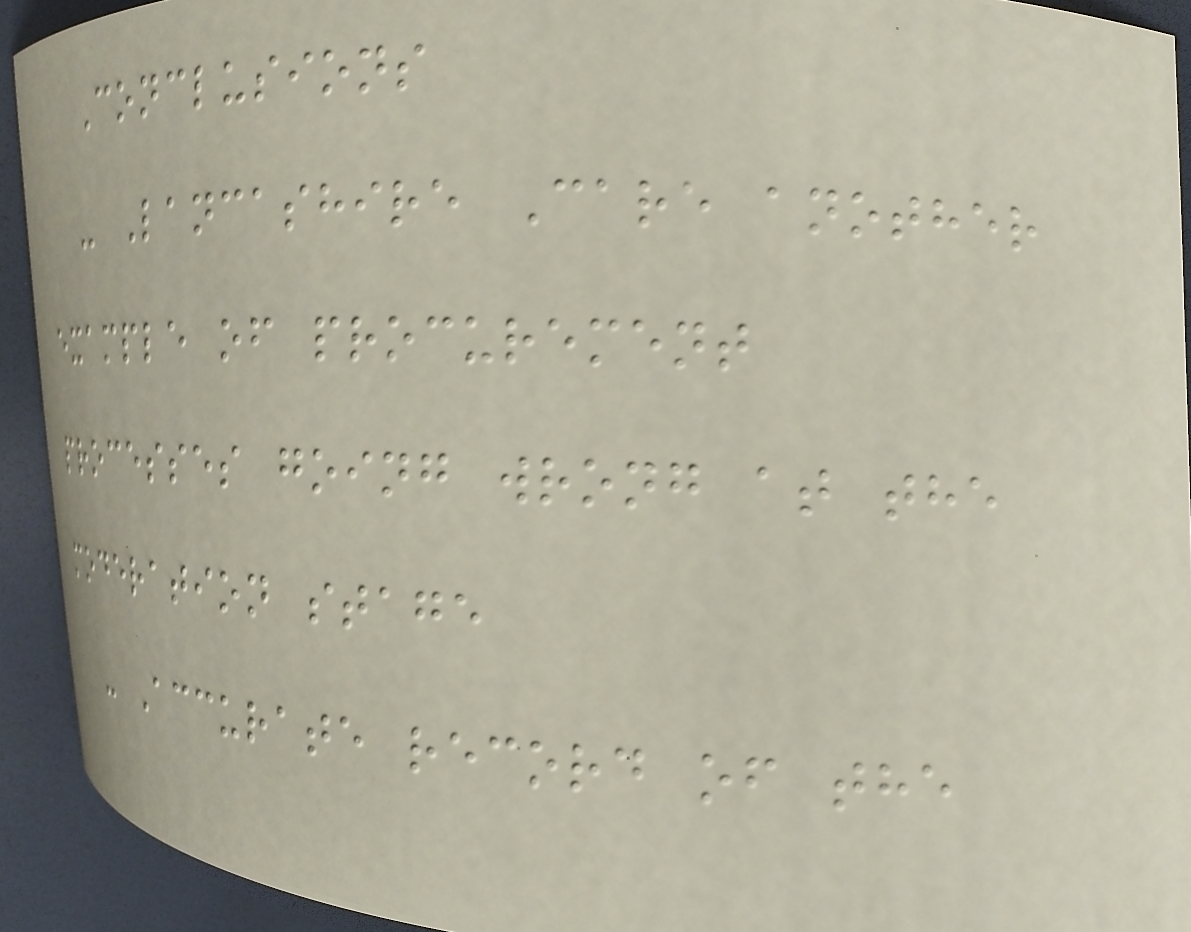Conclusions
- Lancashire Care another
example of procurement
processes going wrong at the
moderation stage
- Accurate record of the
